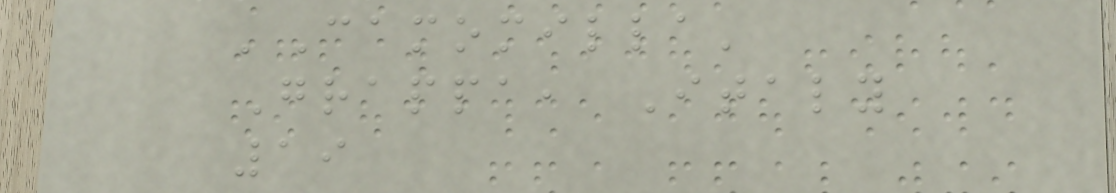'Camomilla'
Grappa, Italy
19
